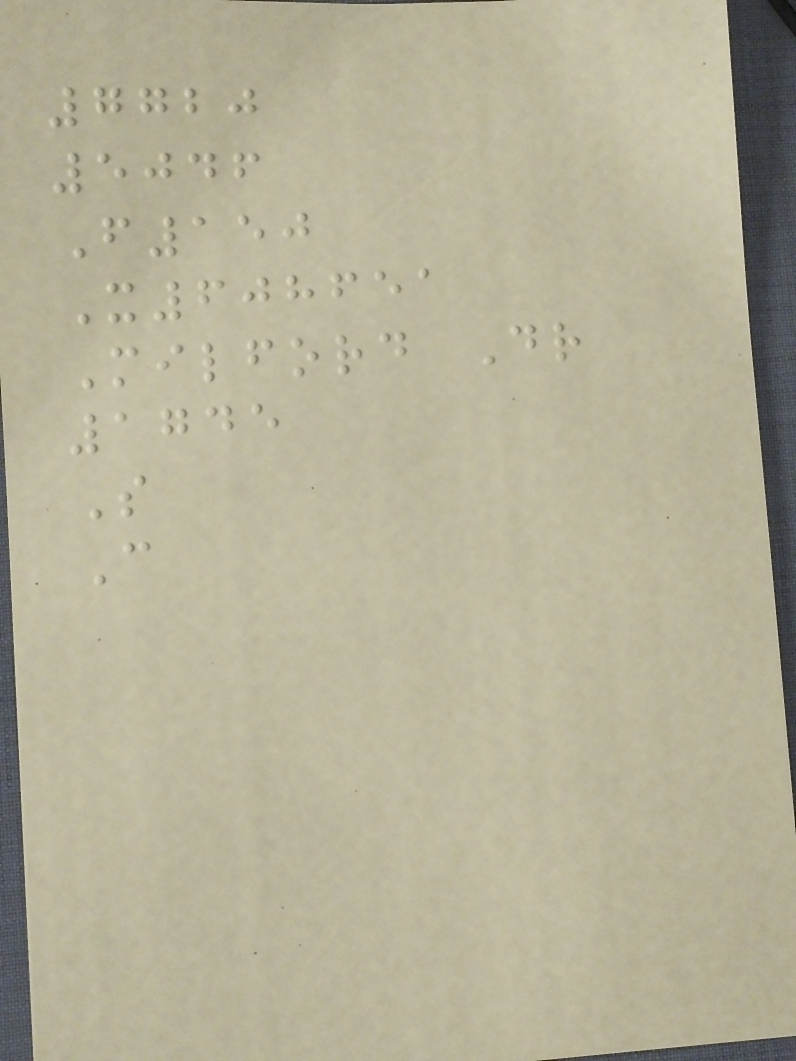7720
5046
F150
X608651
Milford Dr
1745
S
C
